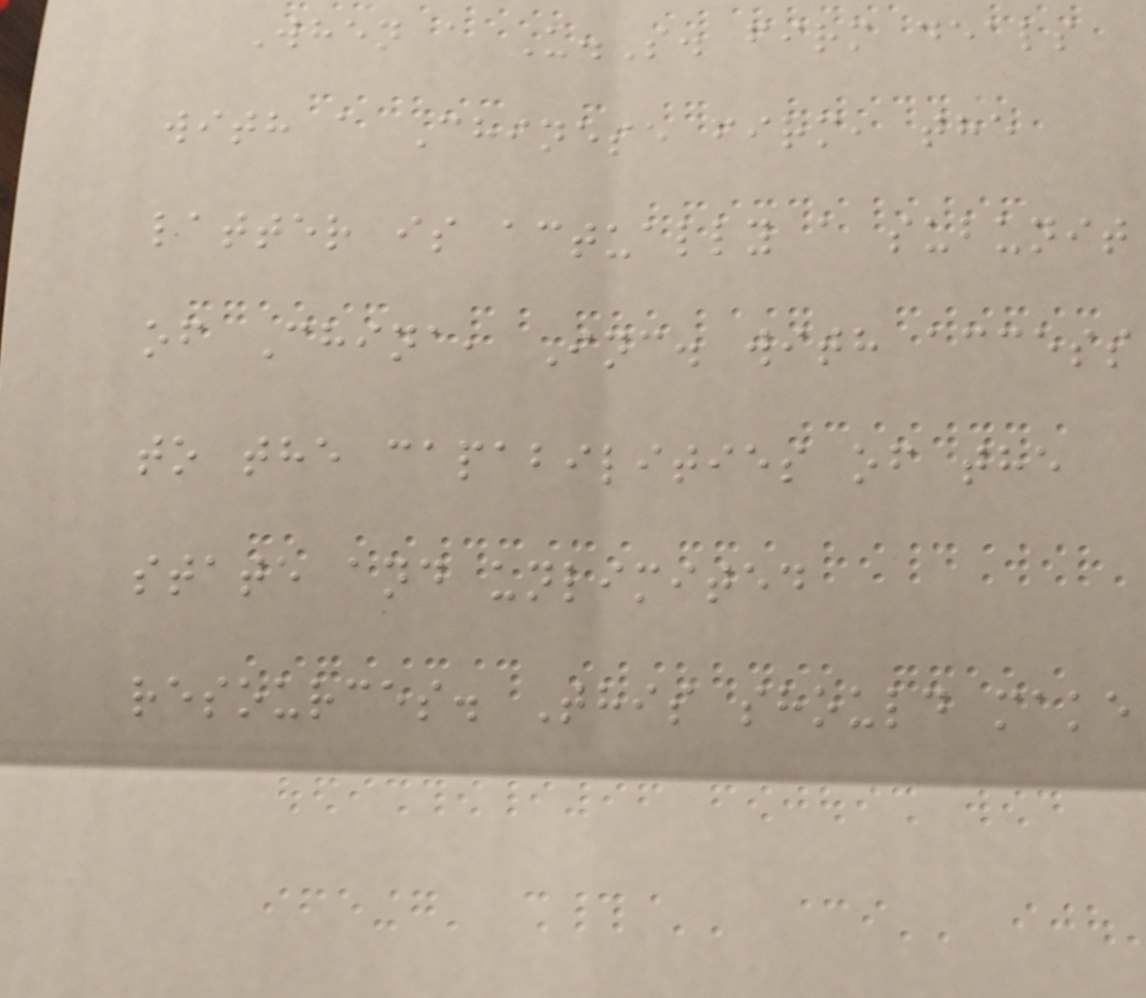When a U.S. firm deals
with a Chinese firm, the
latter is actually a subunit
of China, Inc. with access
to the capabilities of the
state and unlimited
resources. This should make
